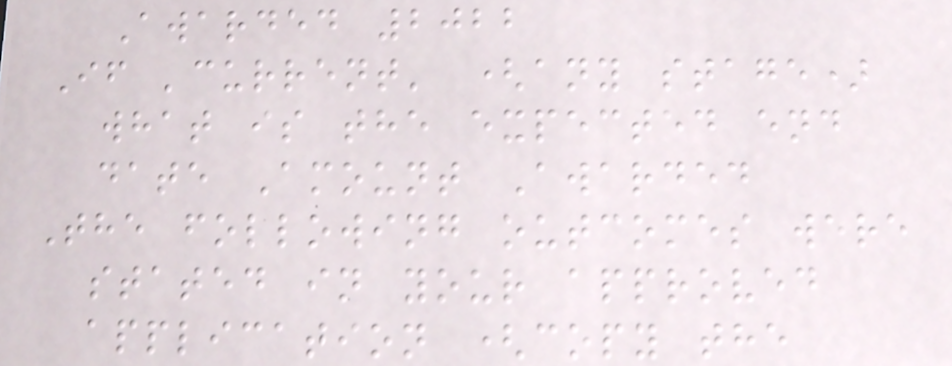Awarded 2022
If 'current' (any stage)
what is the expected end
date Amount Awarded
The following outcomes were
stated in your approved
application (copy the
